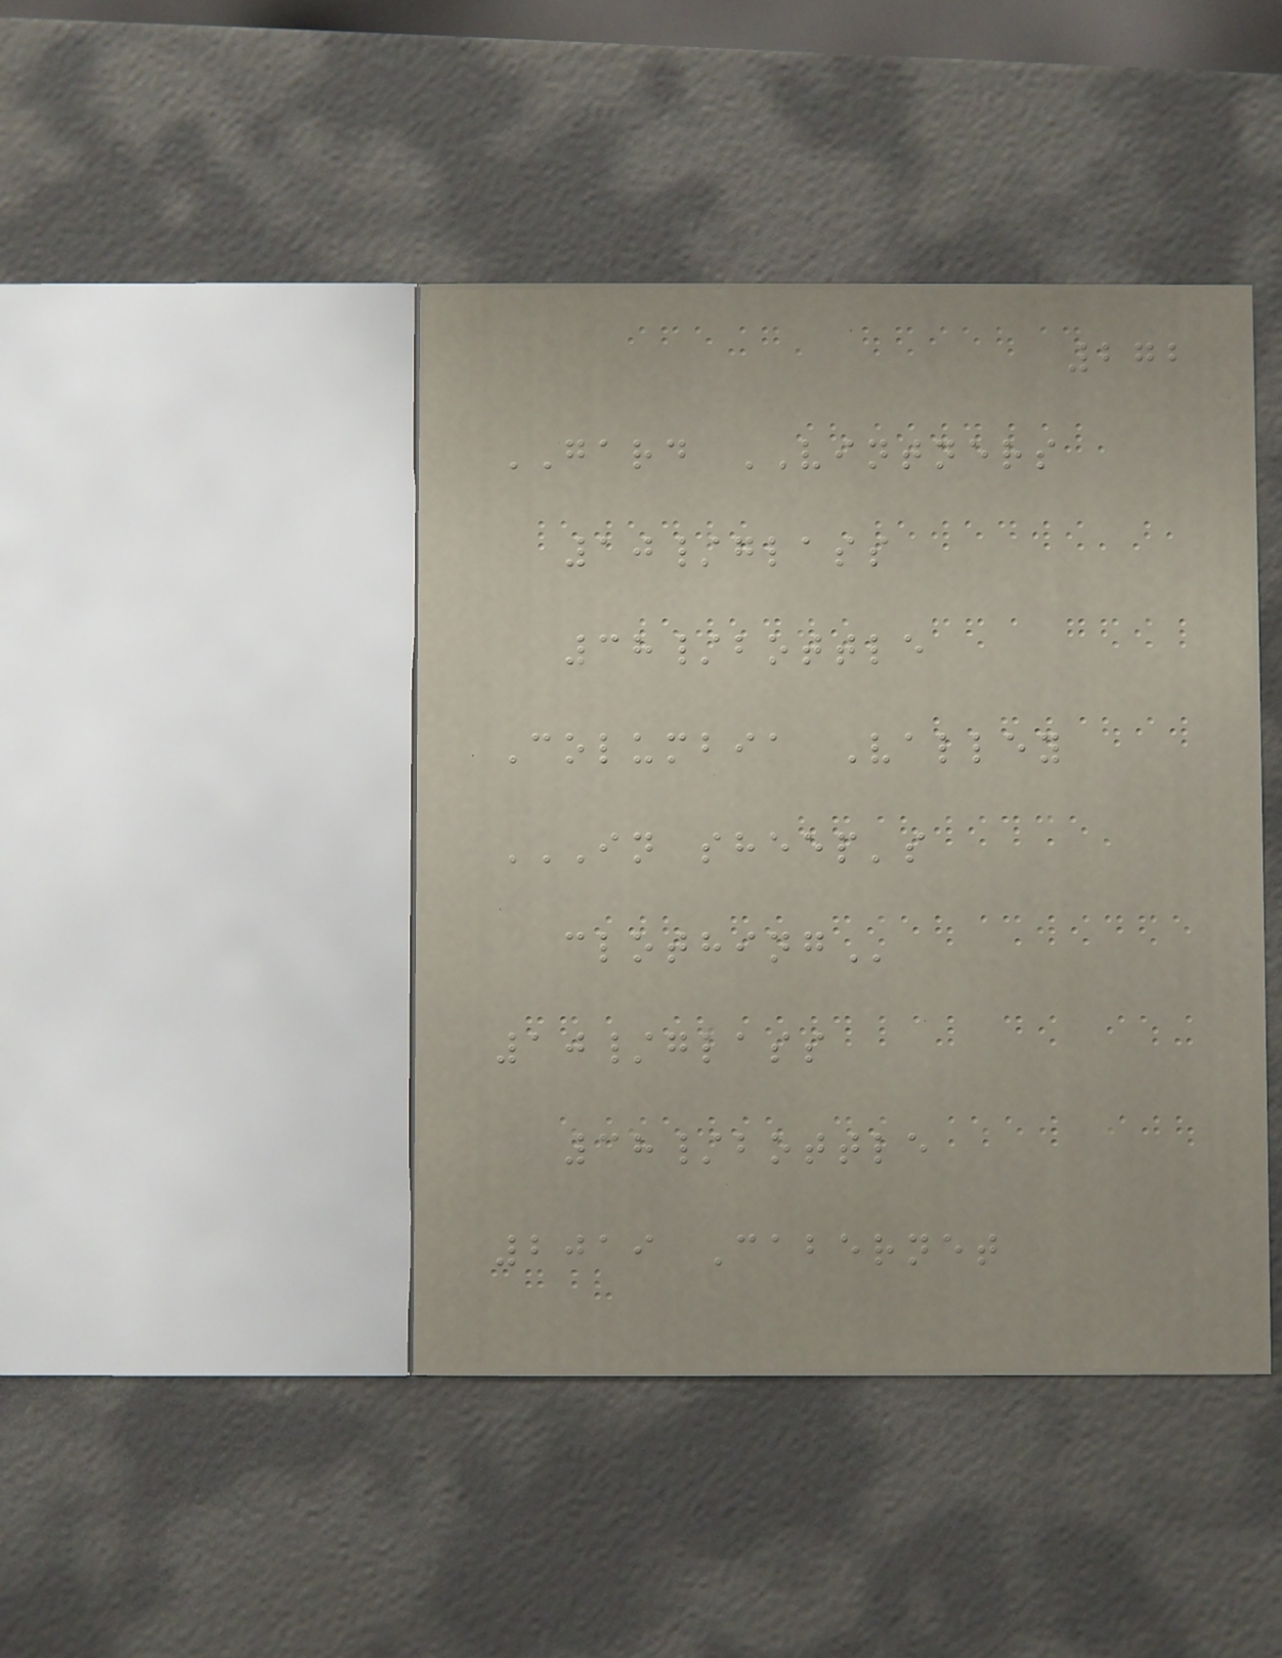272
GARD VINTNERS
10/glass
38/bottle
Columbia Valley
IN SHEEP'S
CLOTHING
10/glass
38/bottle
2019 Cabernet
